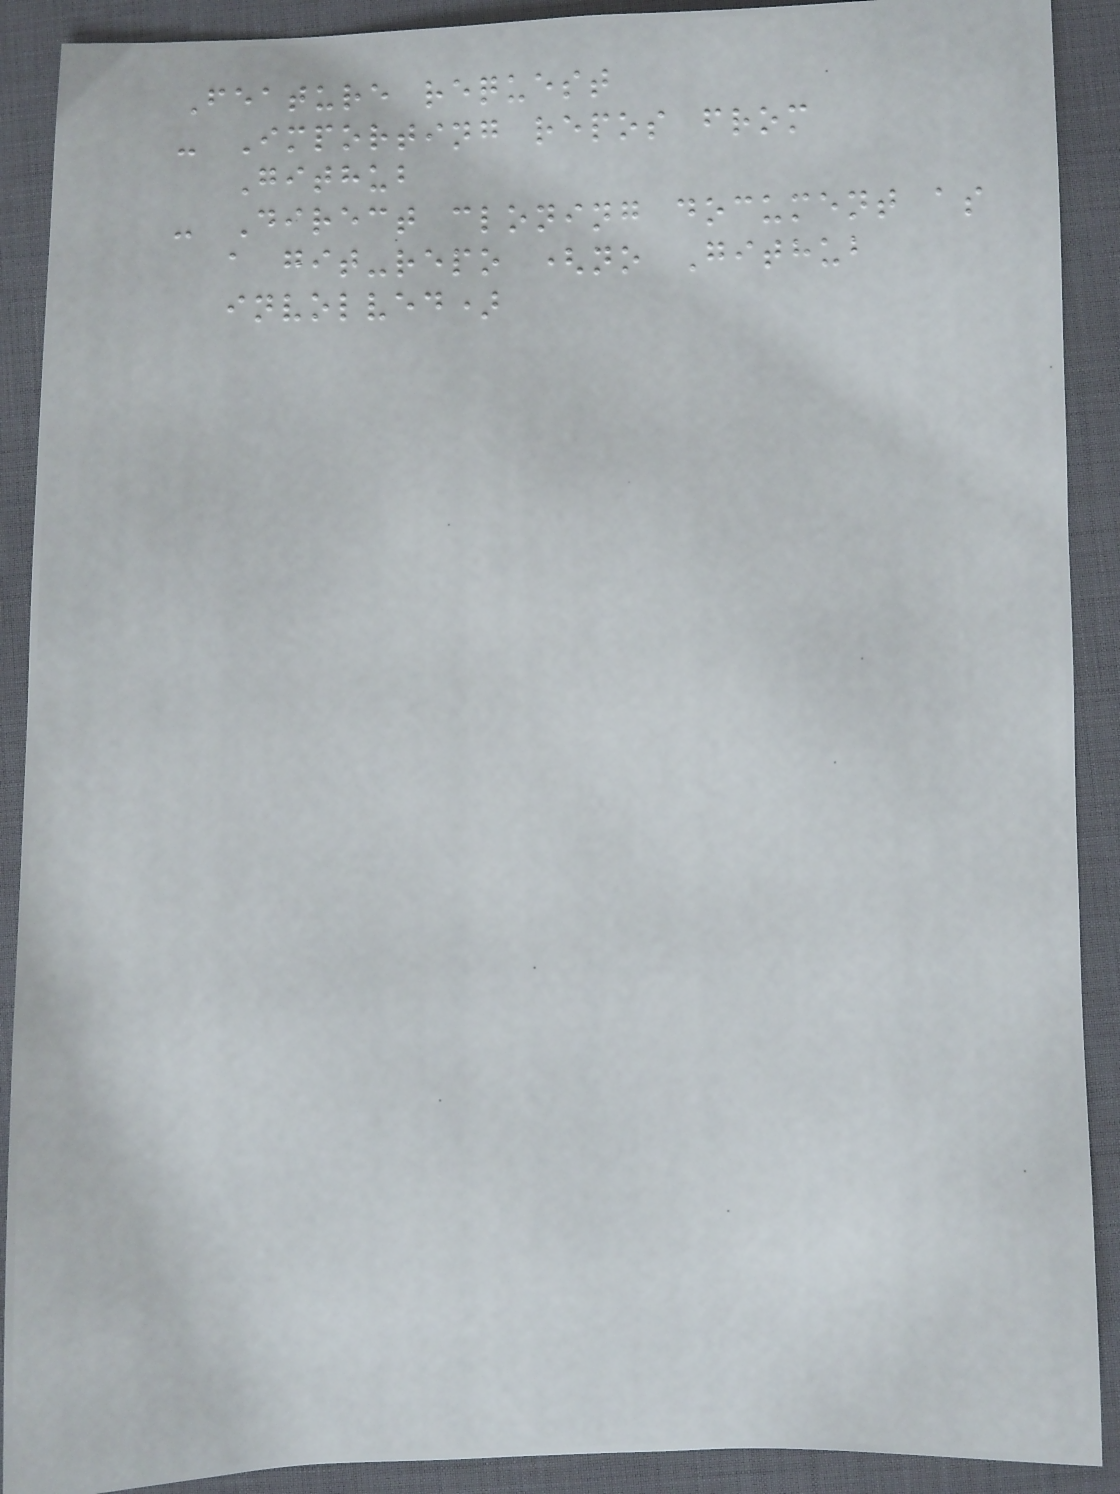Feature request
- Importing repos from
Github
- Direct cloning document as
a git-repo (no Github
involved)
